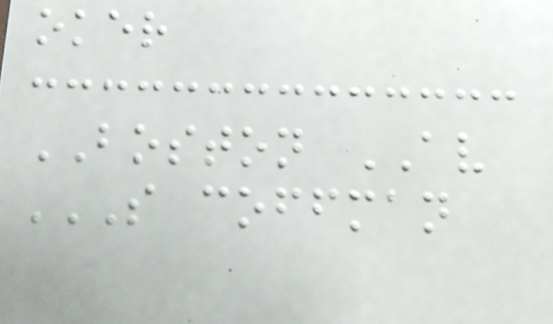oker
BOSTON AV
S COFFMAN
